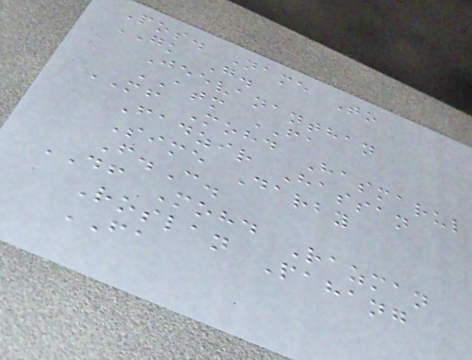Pos. Name To
GK G.
Jeevananthan
ATM FA
MF Mohd Hasmarul
Fadzir Hassan
Sime Darby
F.C.
DF Mohd Razman
Roslan Pahang
FA
